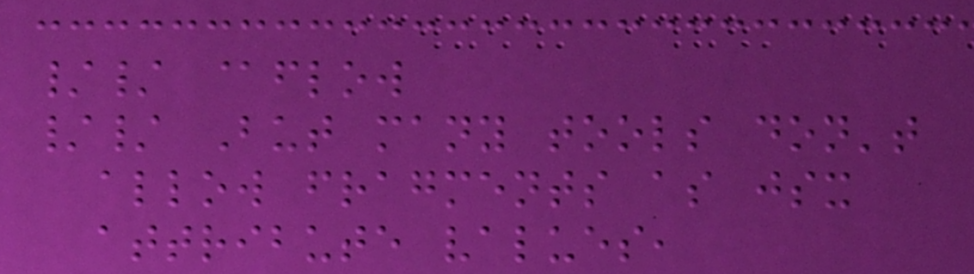// @flow
// But many tools don't
allow fragments as jsx
attribute values,
